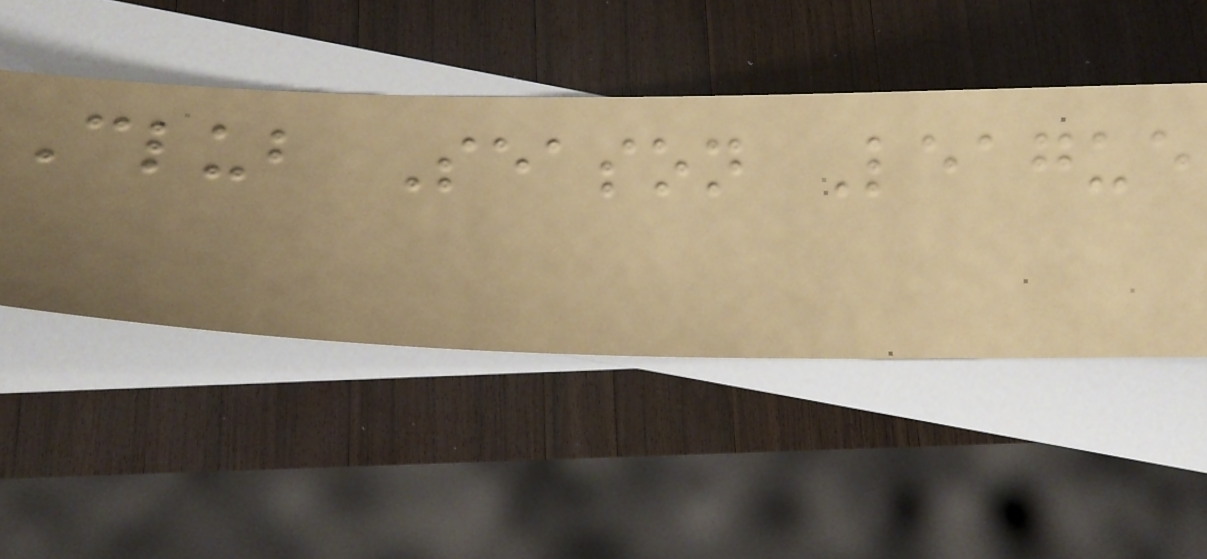Club Season League
